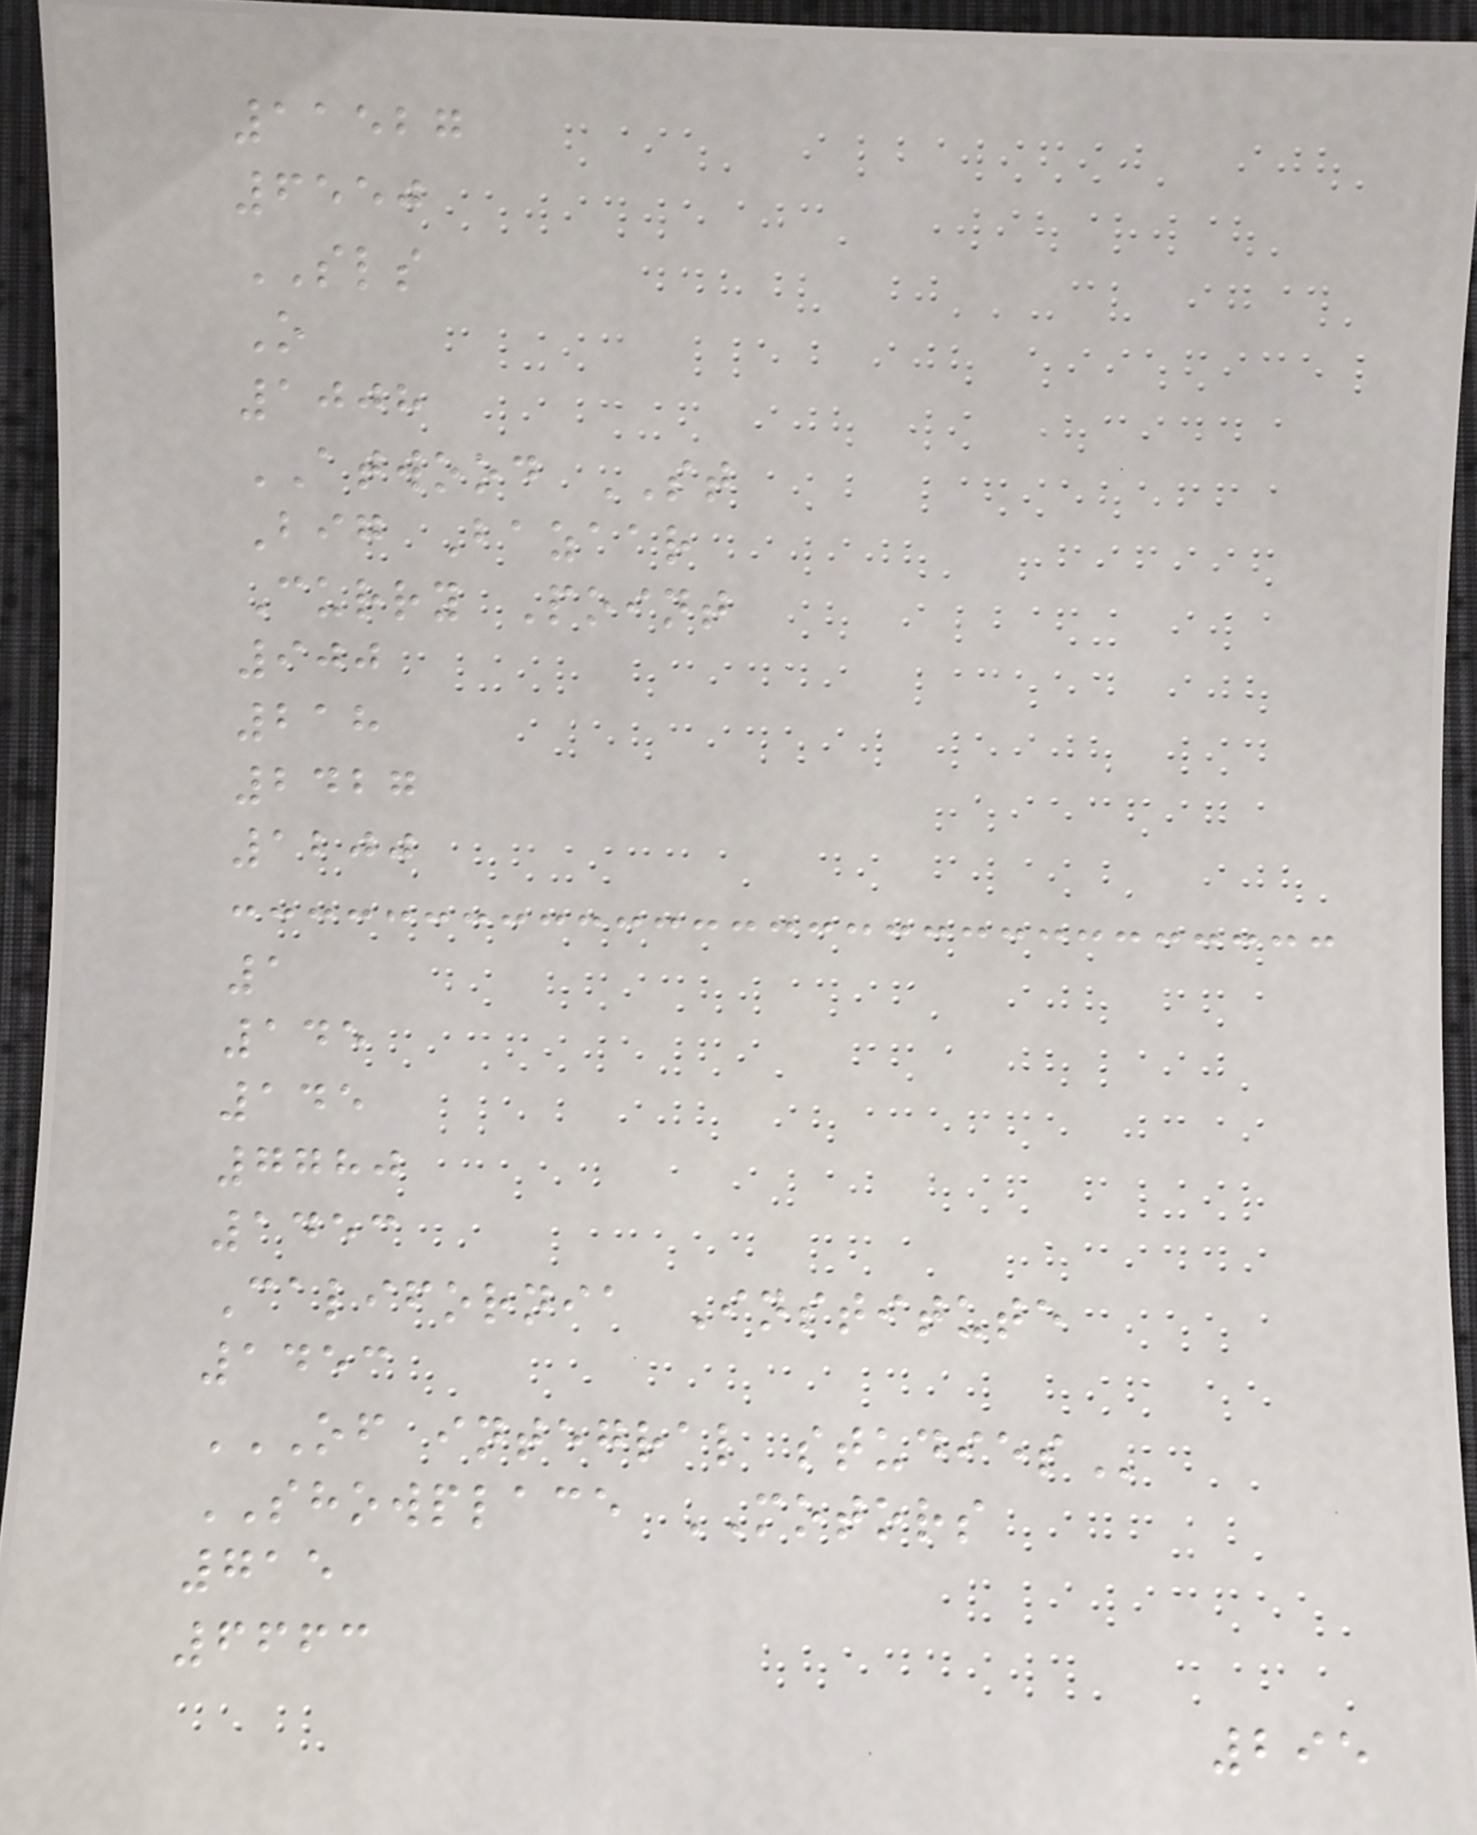11527
6550
SLS
O
1008
ATWOOD ST
Big Bazaar
Curry Point
900
218
2427
1200
1
145
145
7780
1453
California Institute
1453
OF INTEGRAL STUDIES
SHOWPLACE MOTORS
715
6663
295
